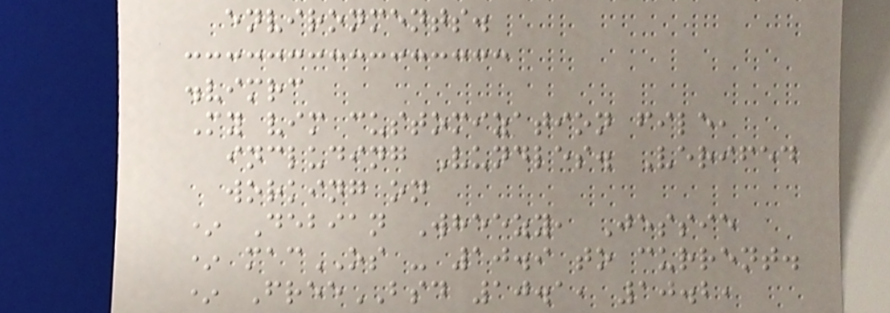environments.
.vimrc
My vim customization file,
including Vundles. Verifed
working on
* Debian Wheezy, Jessie
* macOS - 10.9 to current.
* FreeBSD 10.1, 10.2,
